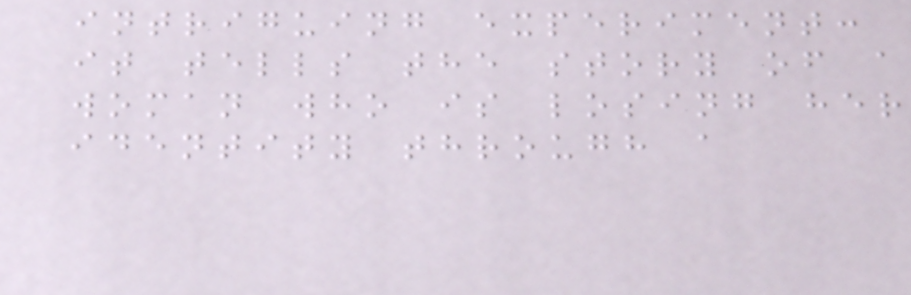intriguing experiment:
it tells the story of a
woman who is losing her
identity through a
